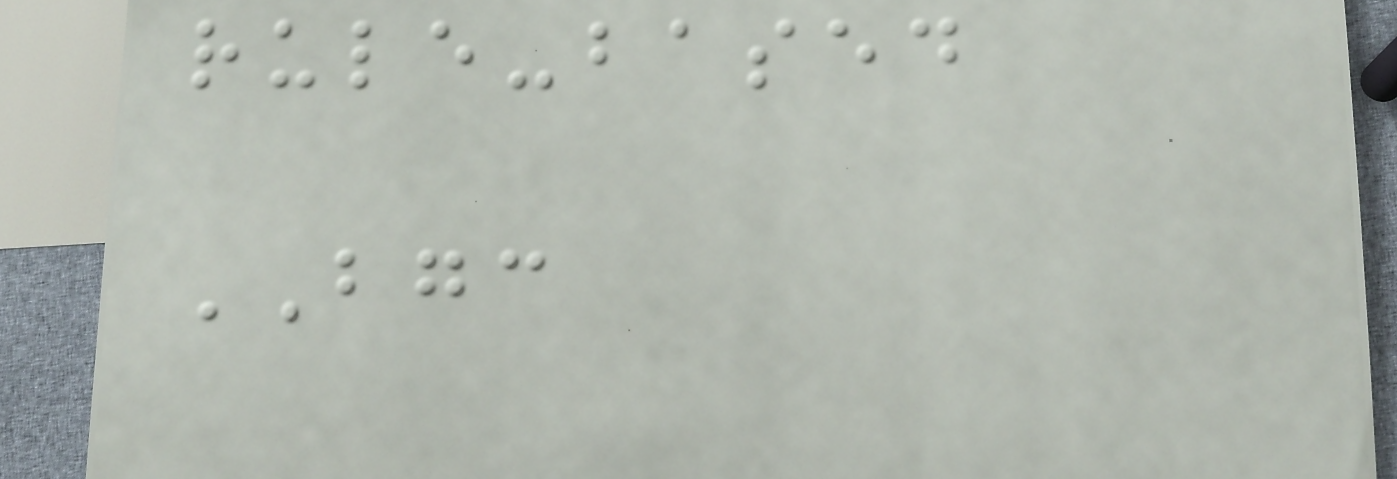rule-based
BGC
